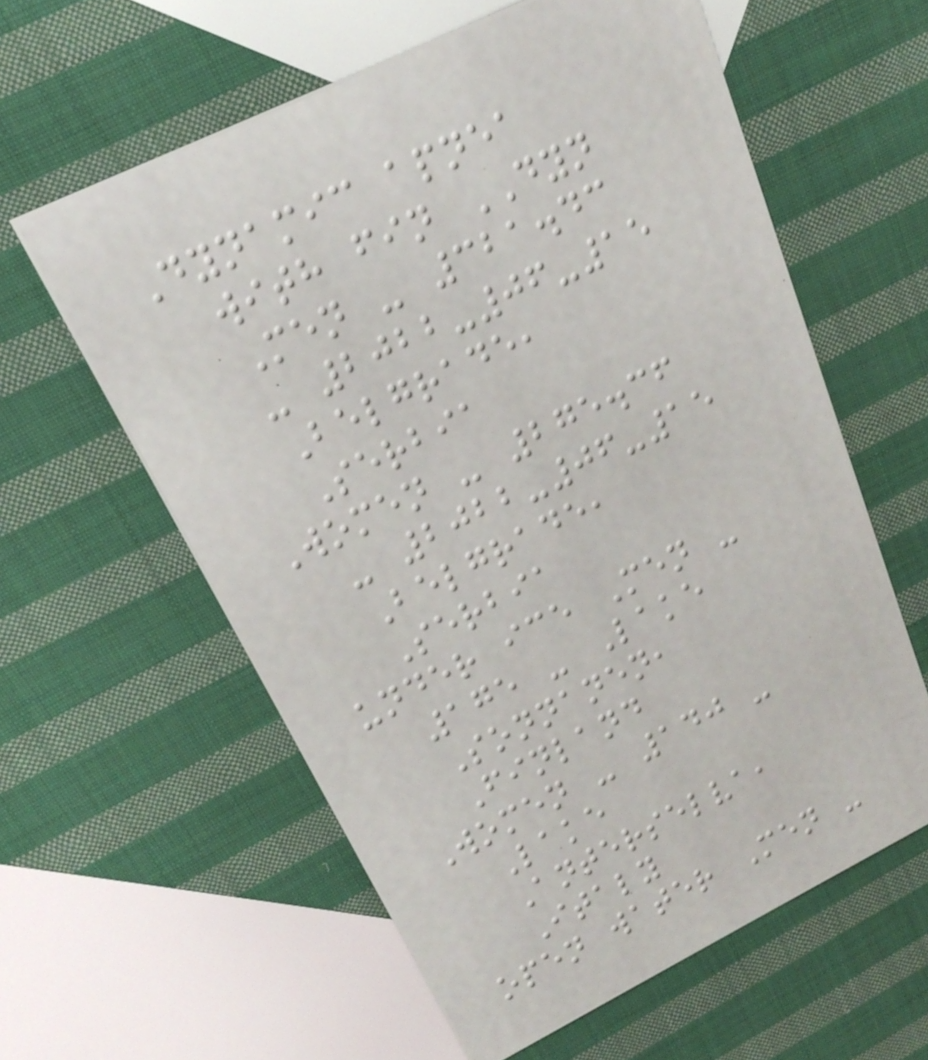Dynamic apnea
with fin DYN
Men - 321.43
- 2022-06-15
Belgrade,
Serbia
Women - 275.36
- 2022-06-15
Belgrade,
Serbia
under ice Men -
175 - Lake
Sonnanen,
Finland
Women - 140 -
Lake
Anterselva,
Italy
open water Men -
